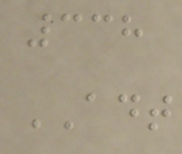338
ADT
